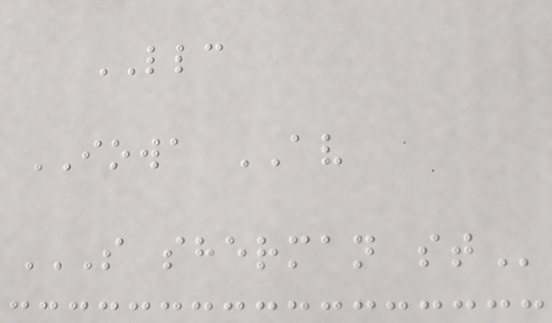LLC
IOWA AV
S SHERMAN ST
